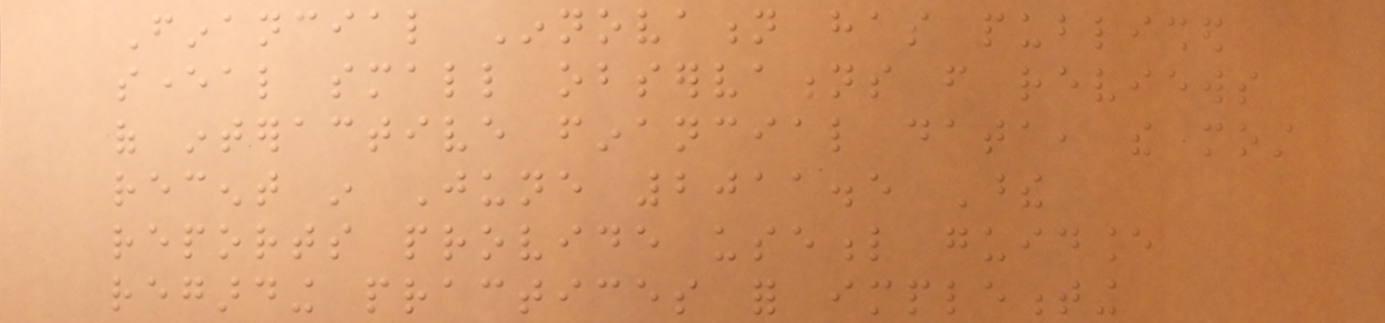Financial Innovation has published
several small observations from reviews
of interactive financial data, the most
recent in June 2011.5 These
reports provide useful guidance
regarding practices for implementing
